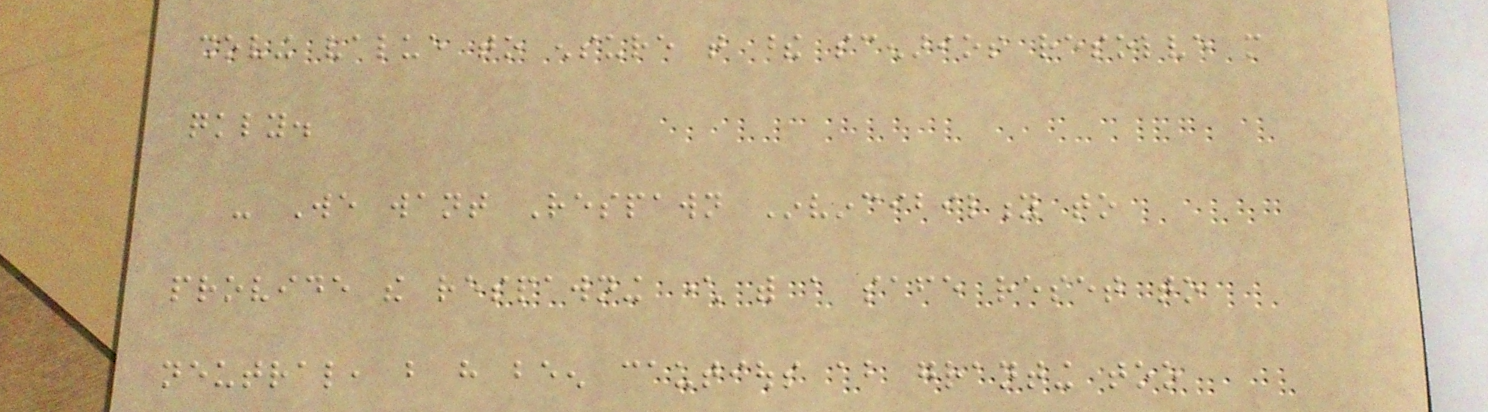shoving value to ensure that these scenarios resolve more
quickly.
- We want Respawn Invincibility to
provide the respawning character with a safe reset to
neutral, but have been cautious about granting too
